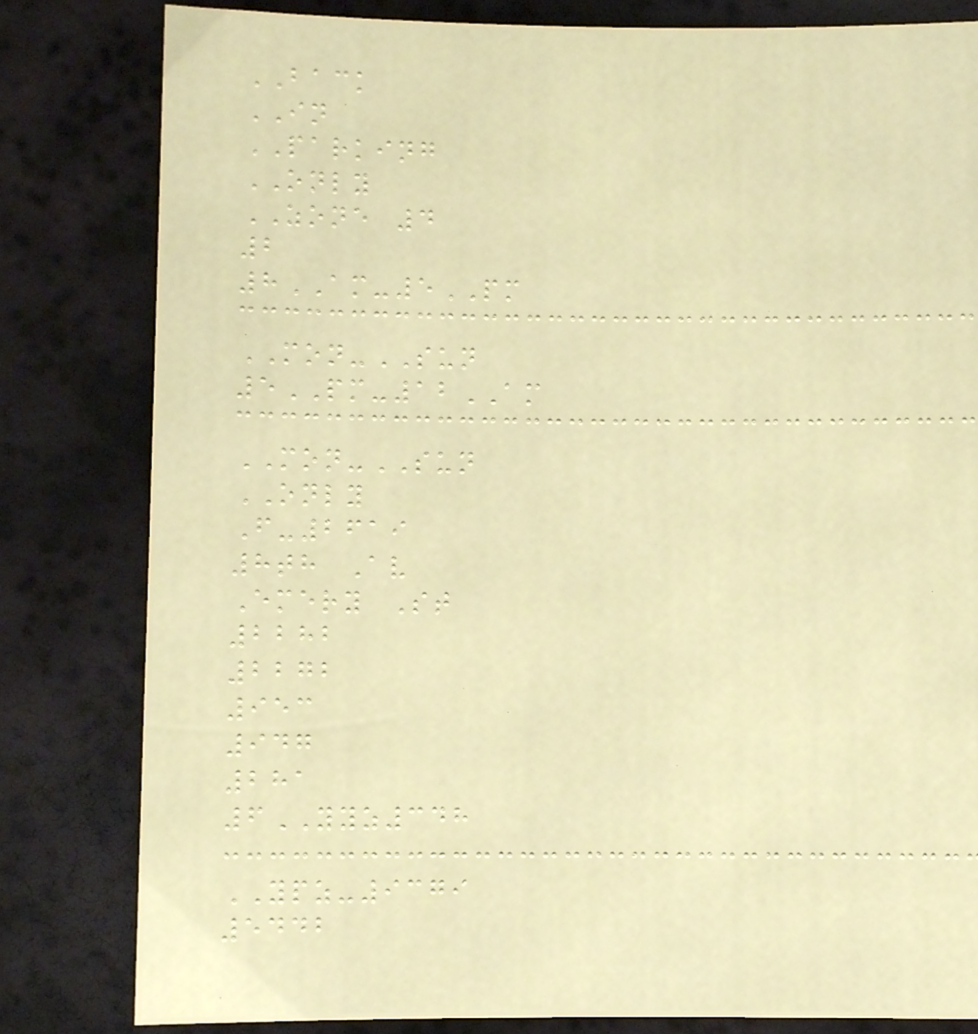BACK
IN
PARKING
ONLY
ZONE 4
2
8AM-5PM
MON-SUN
5PM-12AM
MON-SUN
ONLY
F-2619
8th Av
Emery St
2282
2272
953
947
281
6YYZ348
YPZ-9379
5442
